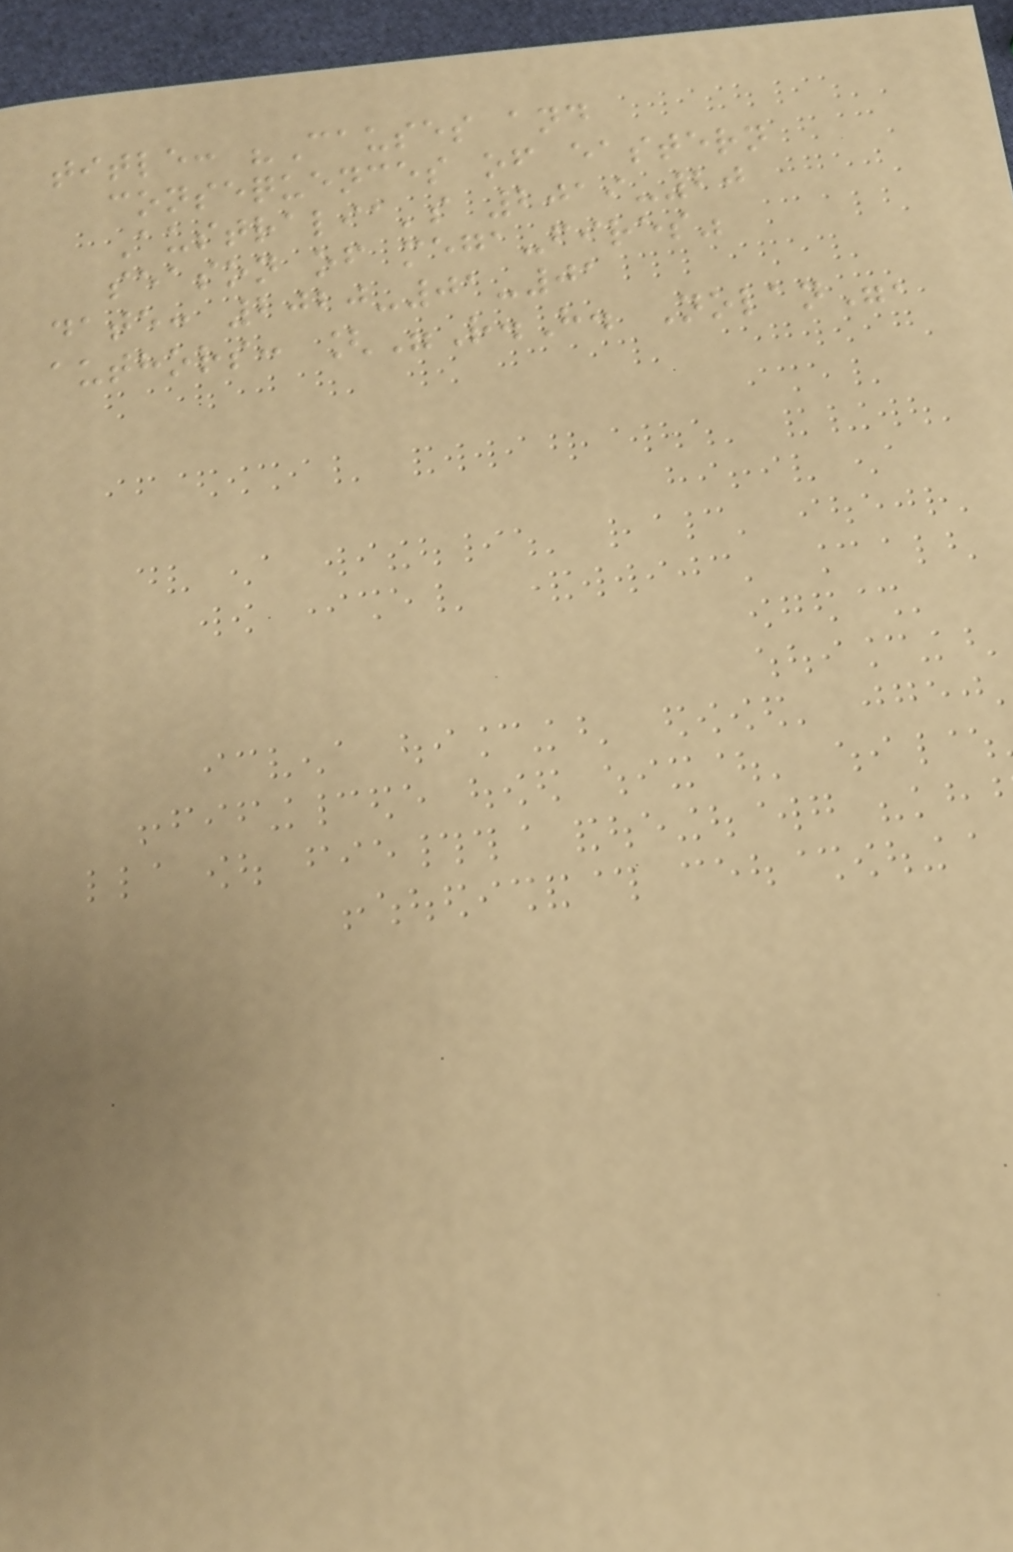title: "Causes and
consequences of eastern
Australia's 2019-20
season of mega-fires"
date: 2020-01-01
authors: ["R.H. Nolan",
